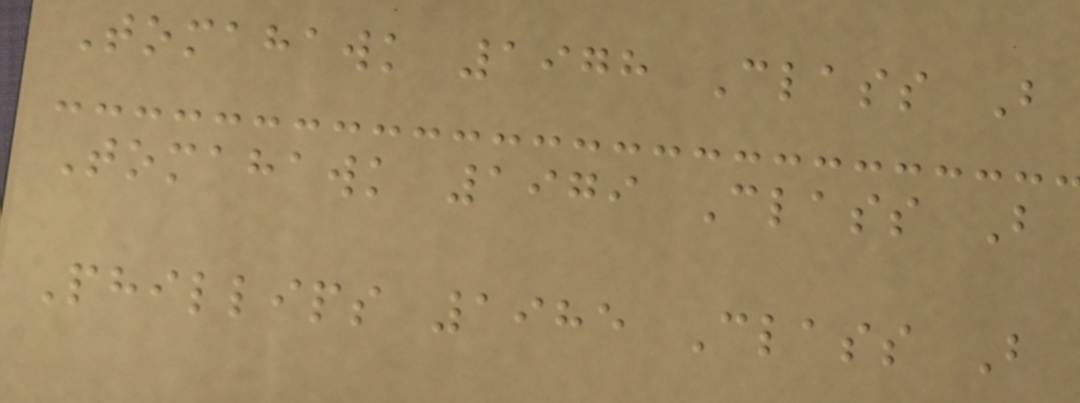Tomahawk 1978 Class B
Tomahawk 1979 Class B
Phillips 1985 Class B
